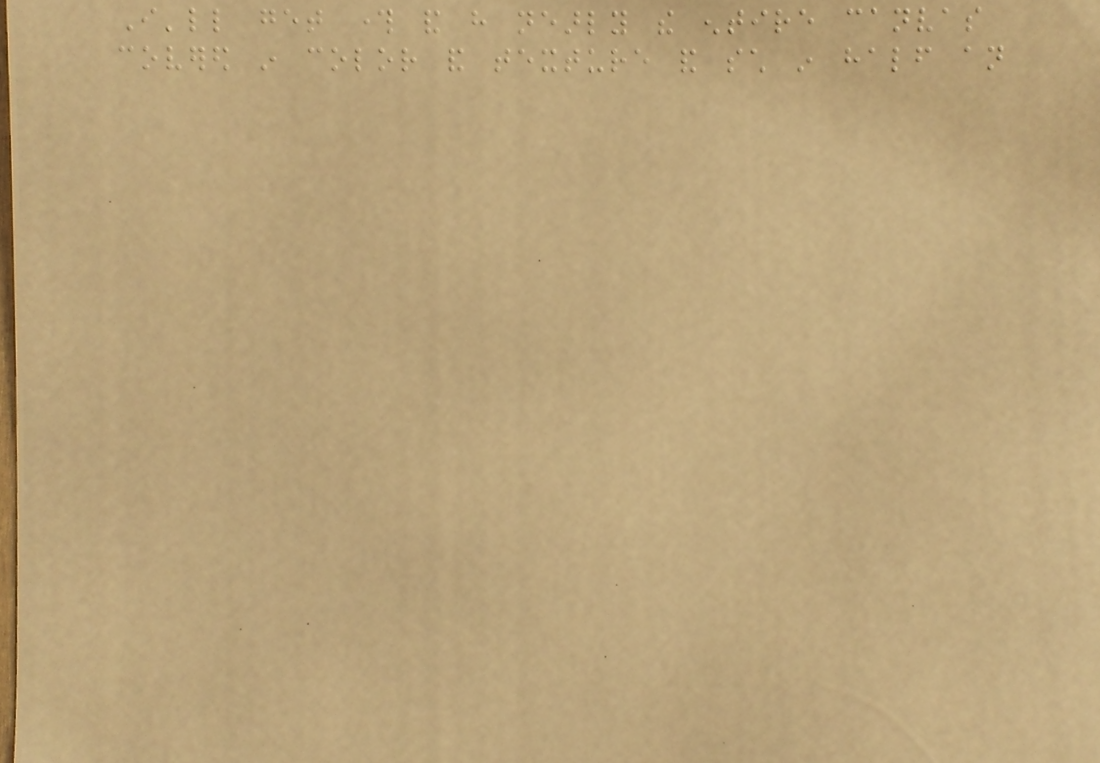I'll get through and have nearly the entire canvas
covered in color and texture and such in half an
